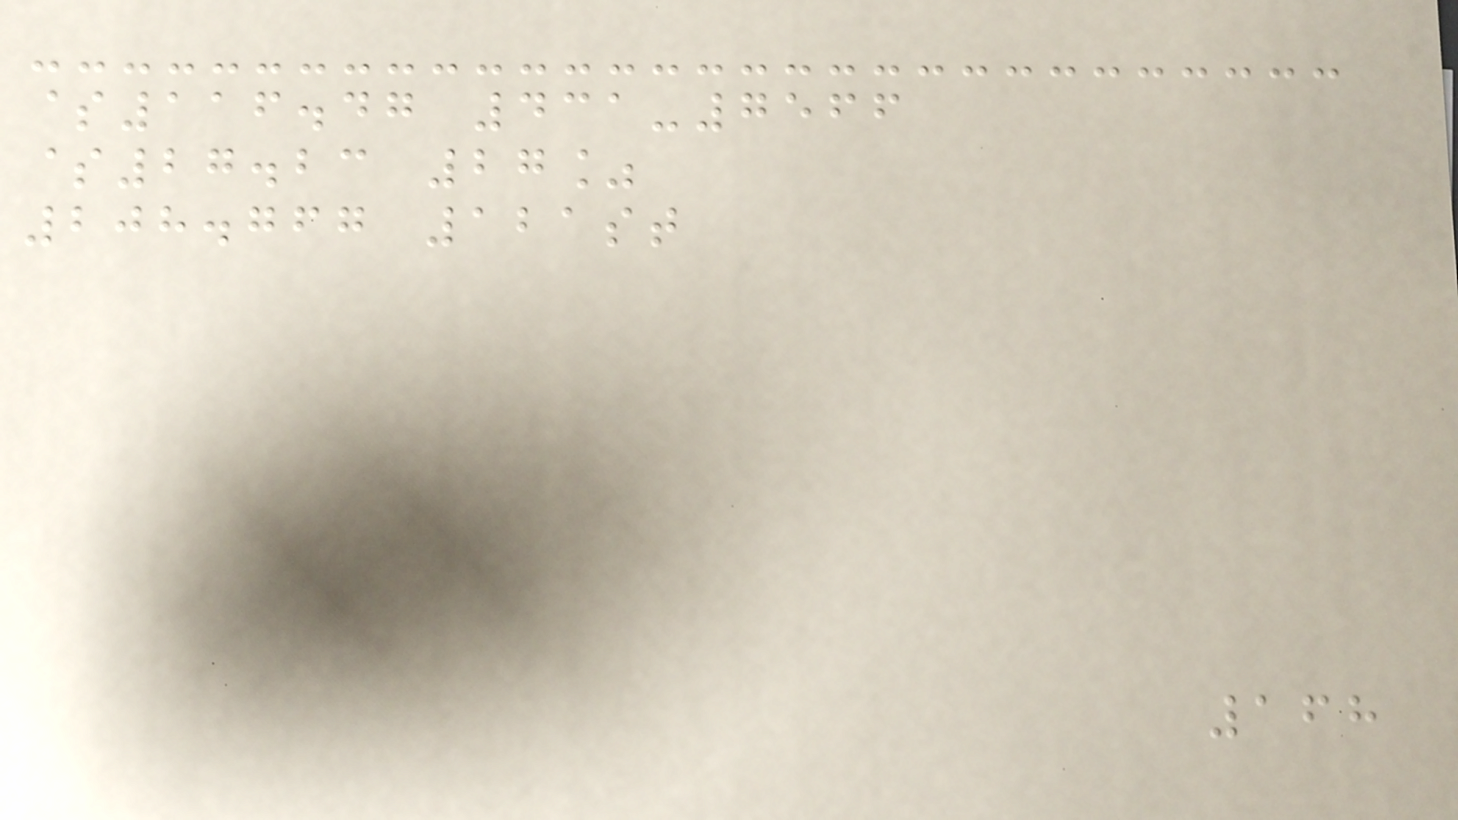$116.47 431-7566
$27.23 27%
208.767 121st
168
